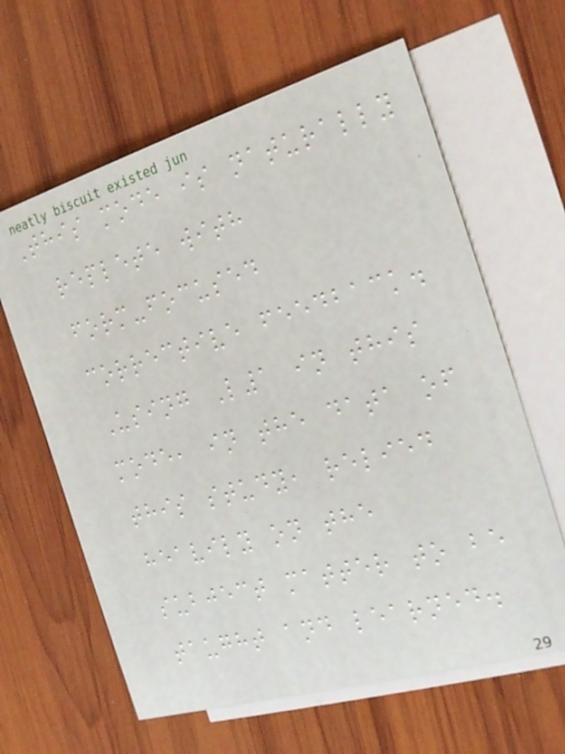This mode is naturally
replete with
form-focused
corrective feedback.
Using L1 in this
mode, in the data of
this study, relied
heavily on the
subject matter to be
taught and learned.
